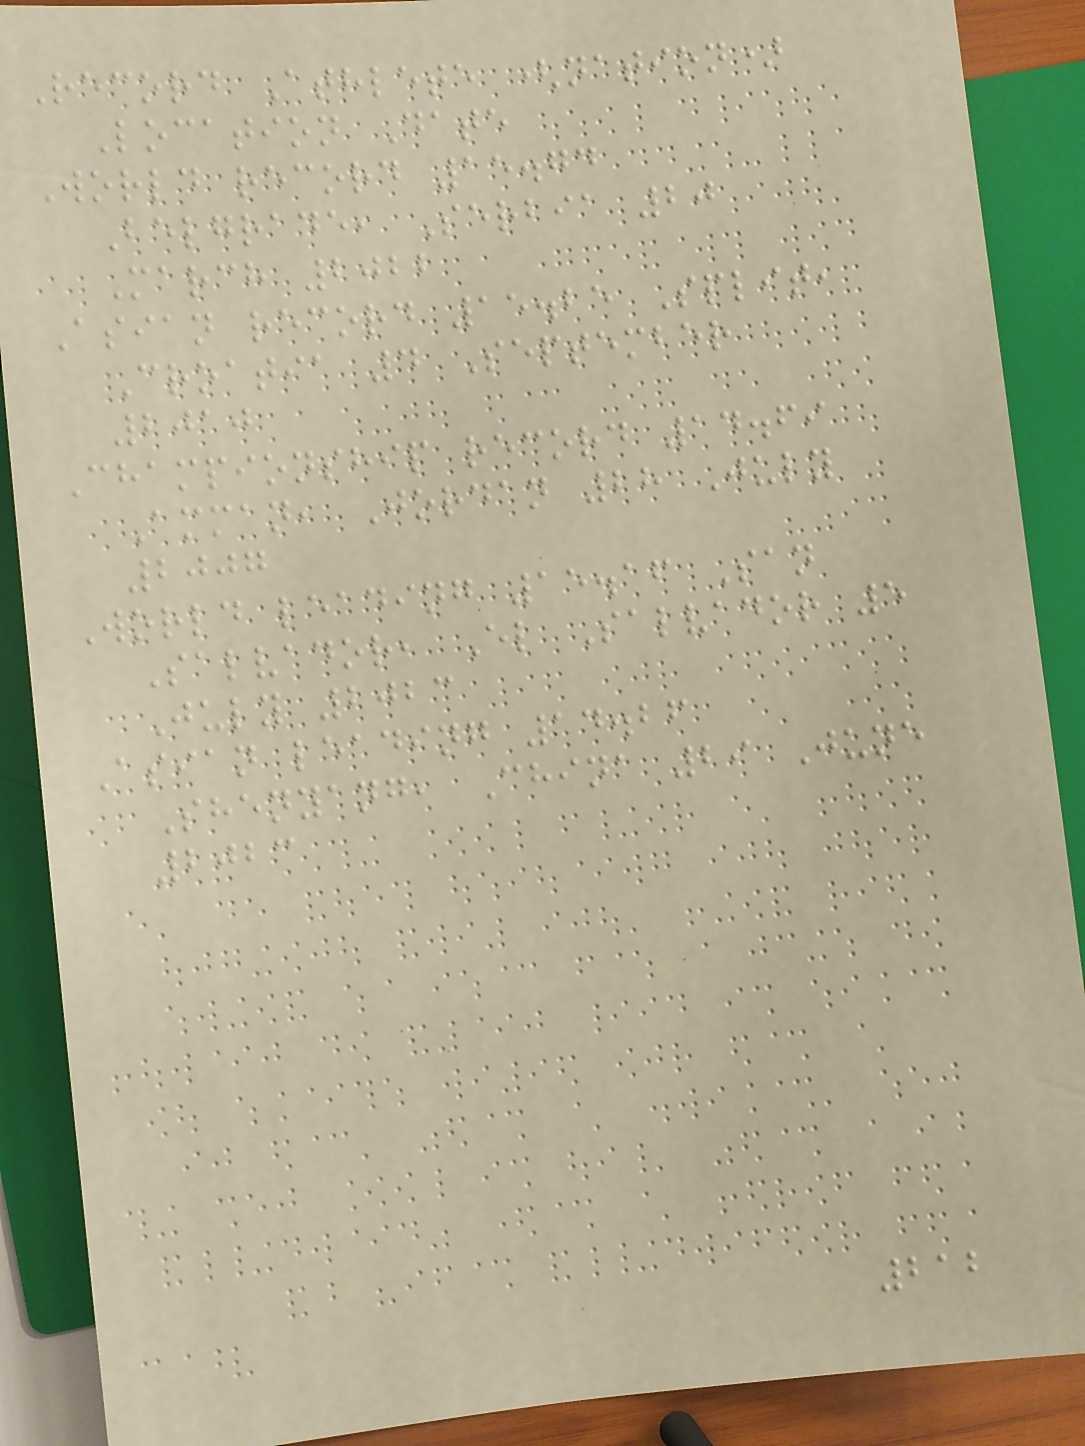Record Athlete (nation)
Location Date
World record 15.74
Belgrade, Serbia 20
March 2022
Asian record 15.25 Split,
Croatia 4 September
2010
Championship record 14.69
Amman, Jordan 28 July
2007
World leading 15.16 San
Salvador, El Salvador 5
July 2023
Asian leading 14.26
Shenyang, China 29 June
2023
212
